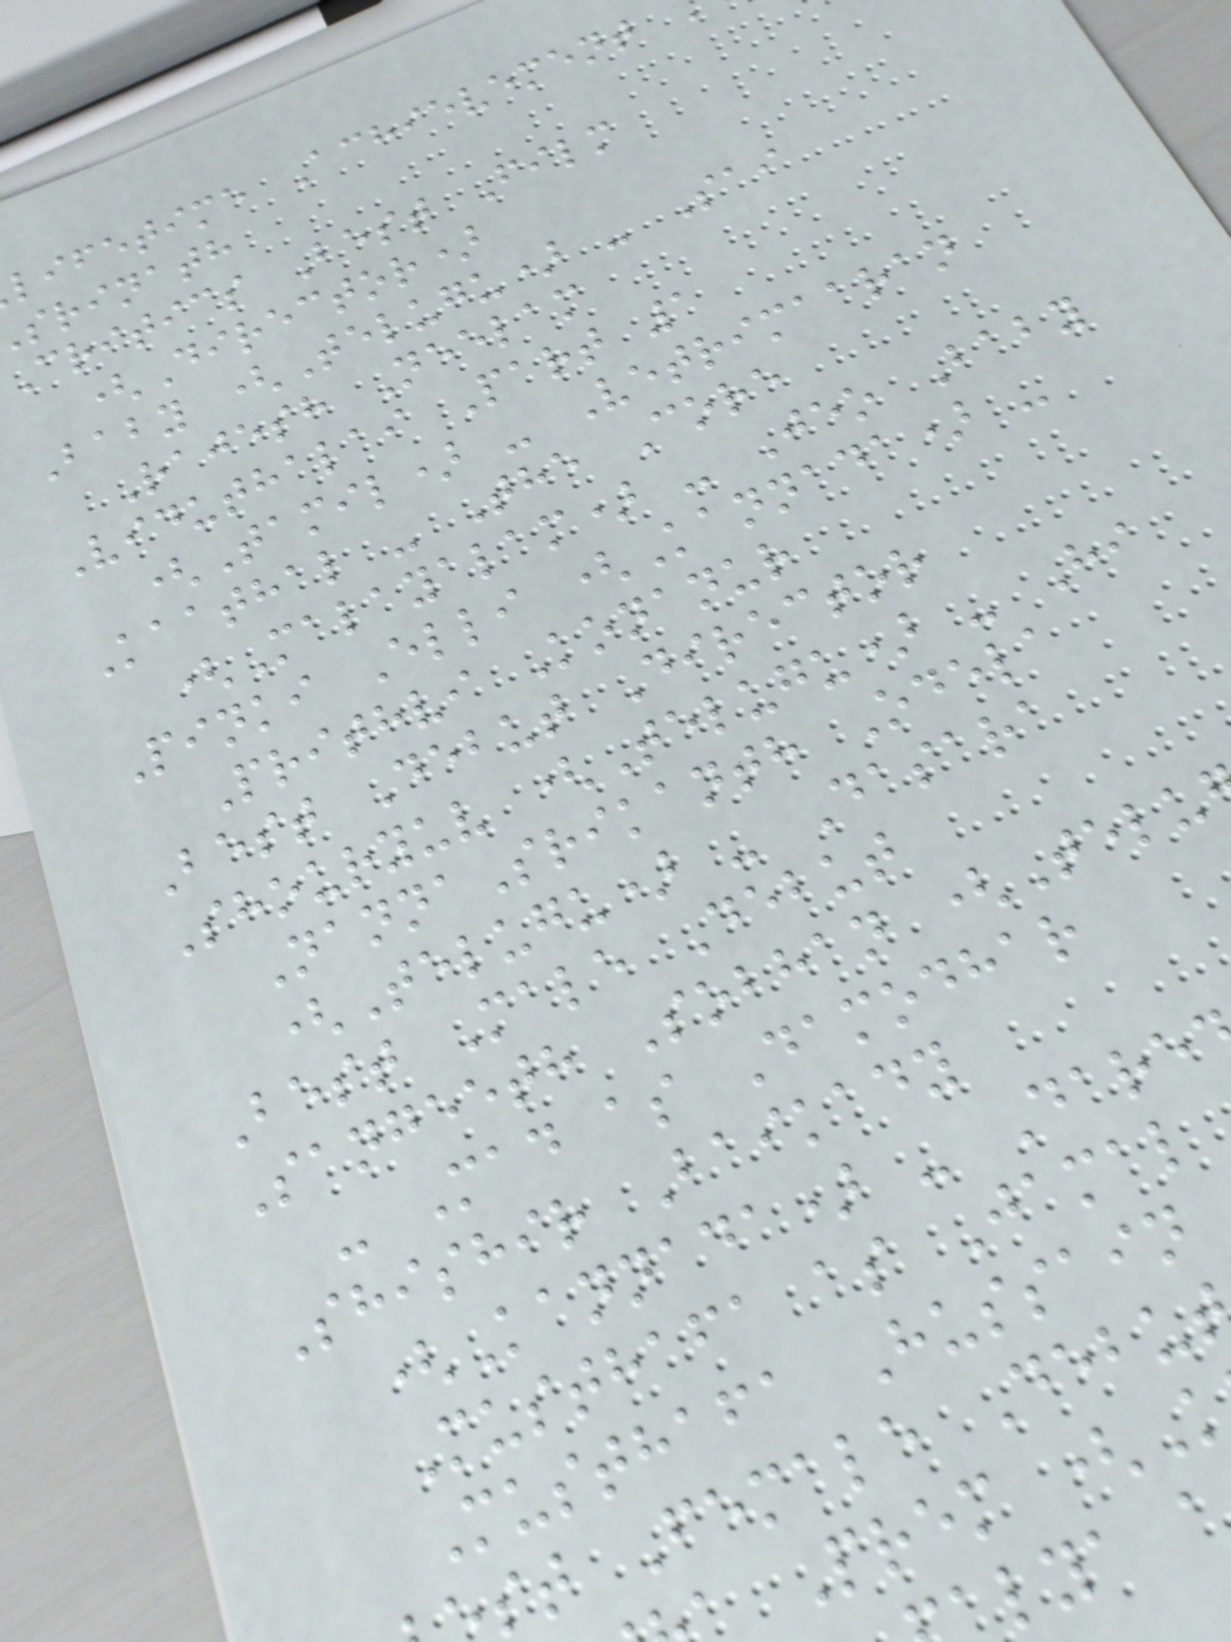lifetime Achievement
srinath
Critics Best Film
(Director)
Baby (Telugu) - Sai
Rajesh Neelam
Viduthalai Part 1
(Tamil) - Vetrimaaran
Kaathal - The Core
(Malayalam) - Jeo Baby
Pinki Elli (Kannada) -
Prithvi Konanur
Best Debut Director
Shouryuv (Telugu) - Hi
NannaSrikanth Odela
(Telugu) - Dasara
Best Male Debut
Sangeeth Sobhan (Telu
- Mad as Damodhar
Shishir Baikady
(Kannada) - Dare
Musthafa as Jamal
Musthafa Hussain
st Female Debu
Prem (
